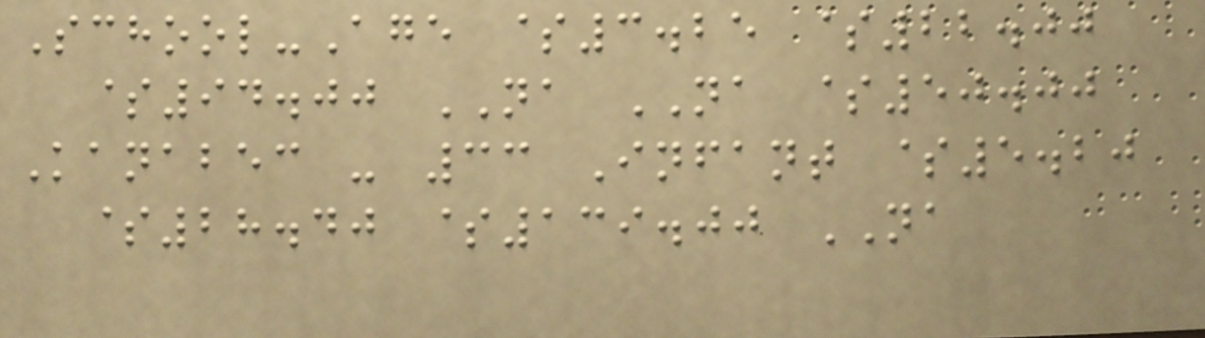School-Age $3.25 $22.00
$94.00 NA NA $50.00
Kanabec - 33 Infant $5.20
$28.40 $139.00 NA
